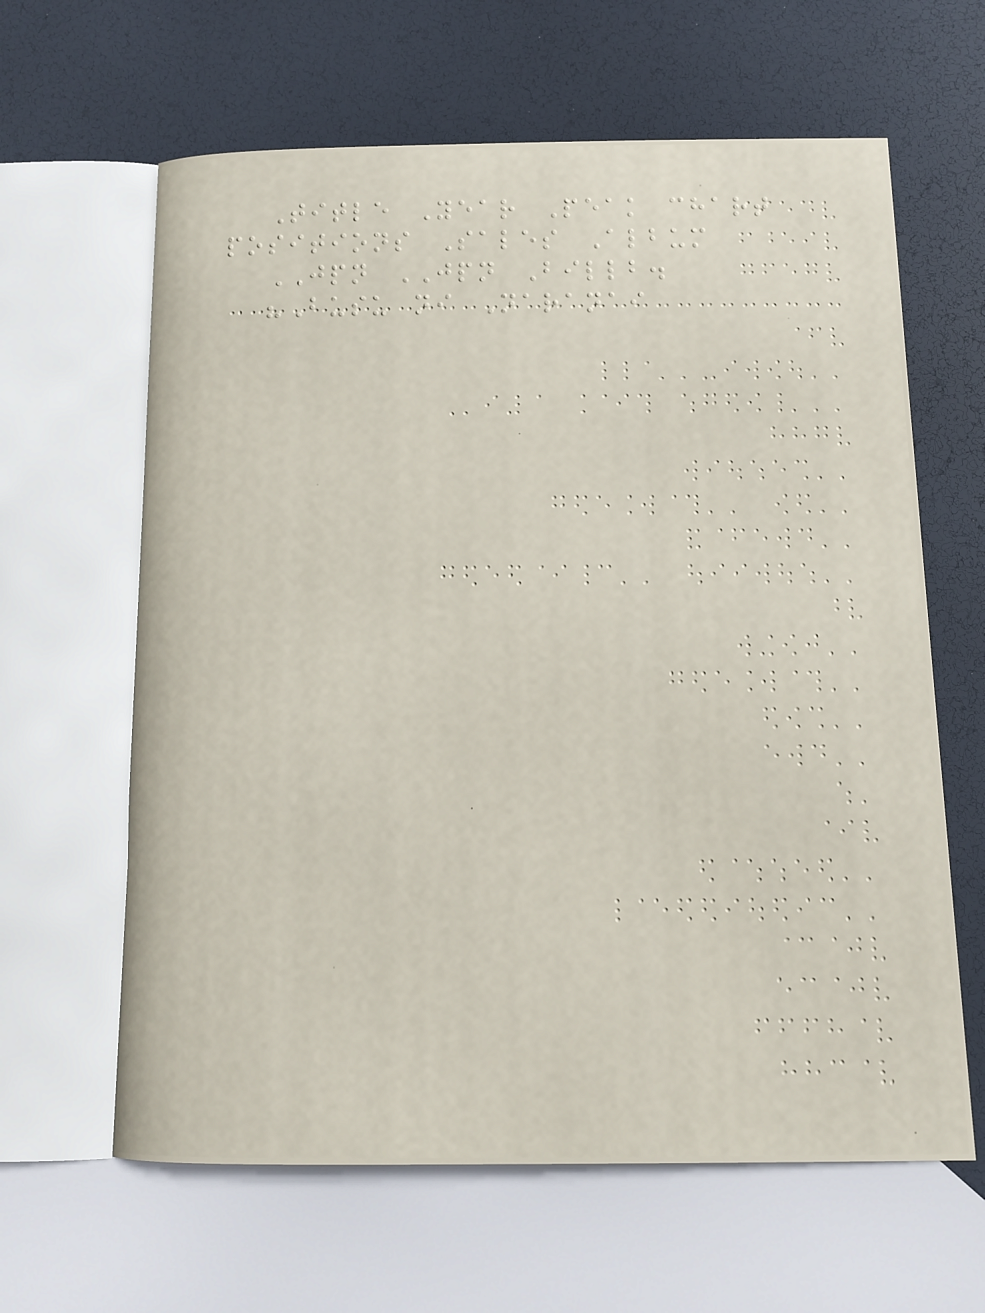Title Year Peak chart
positions Sales Album
JPN JPN Billb.
"Busu ni Naranai
